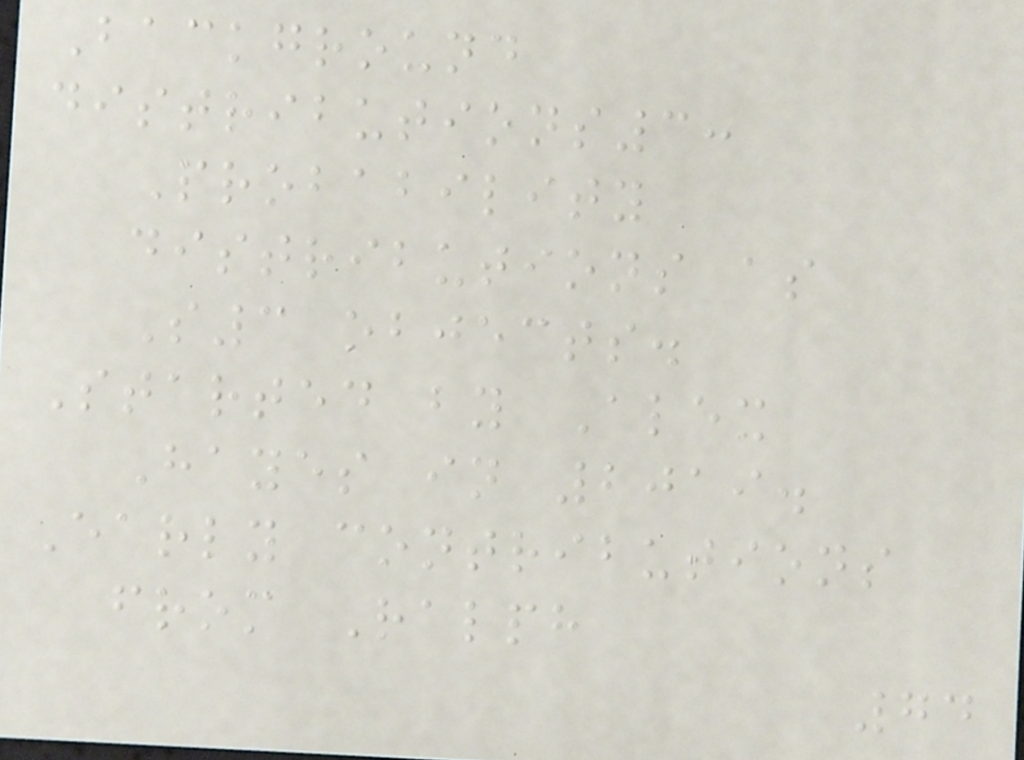Background
distributions3:
Probability
distributions as
S3 objects.
Started by Alex
Hayes in 2019.
Early contributions
from Ralph
74
